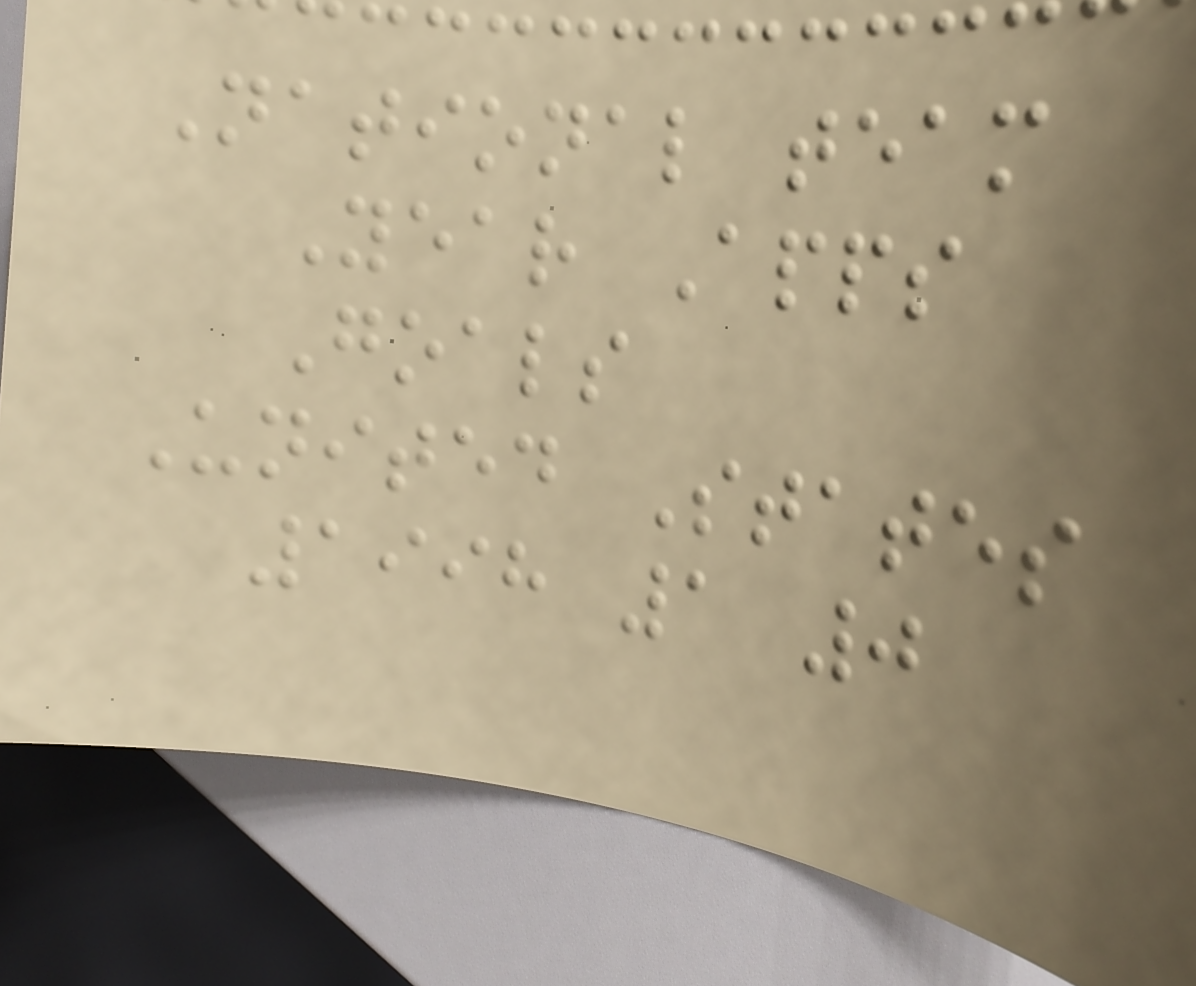National team
Year Apps
Goals
United States
1998 1 0
